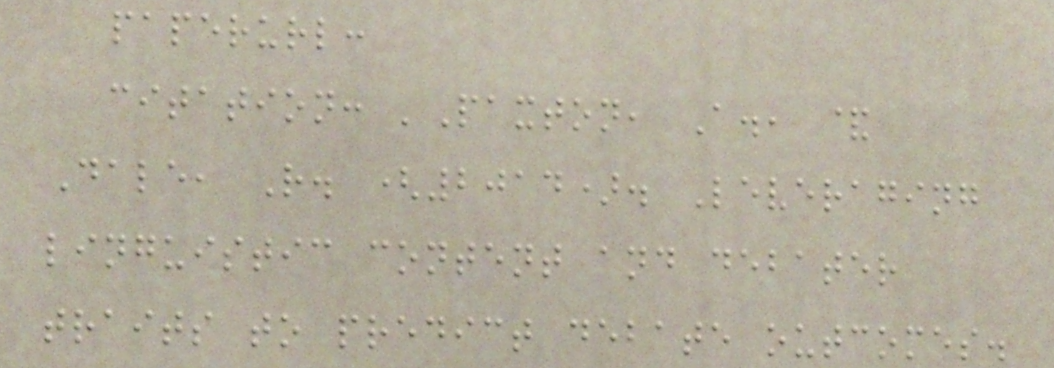paperurl:
citation: 'Paxton, A., &
Dale, R. (2014). Leveraging
linguistic content and debater
traits to predict debate outcomes.
